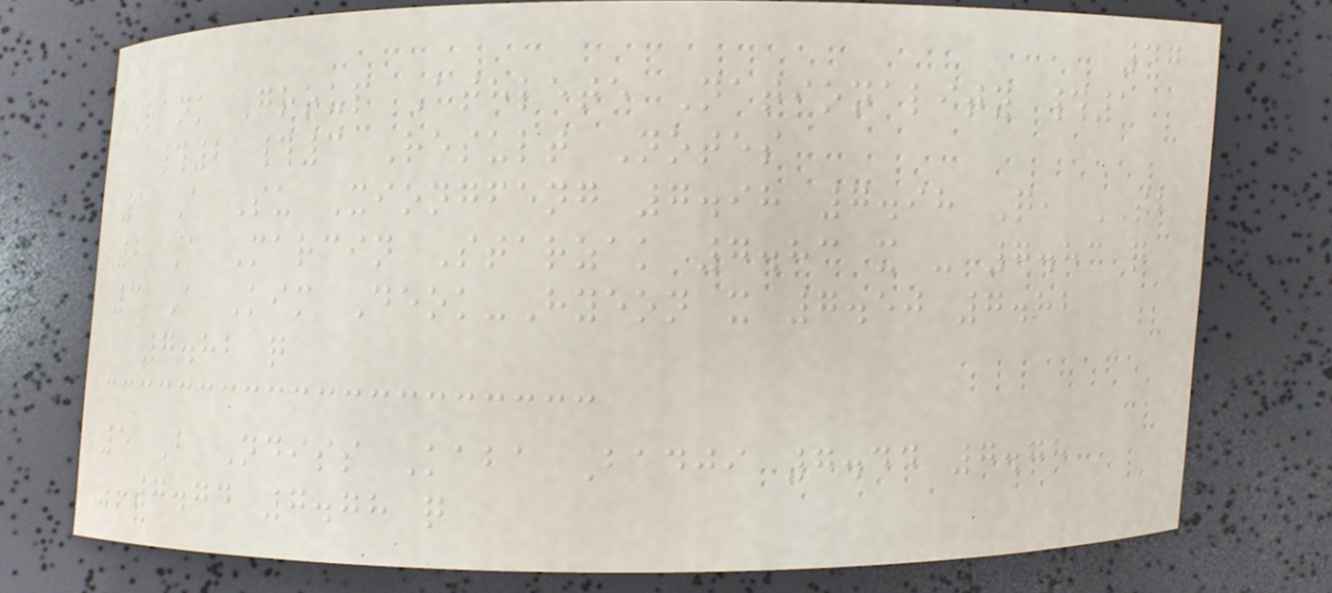47
Rank Group Athlete Nationality #1
#2 #3 Result Notes
1 A Su Xiongfeng 7.98 7.98 Q, SB
2 A Marcin Starzak 7.83 x - 7.83 q
3 A Kim Deok-Hyeon x 7.50 7.82
7.82 q
5 B Ndiss Kaba Badji 7.44 7.78
7.74 7.78 q
